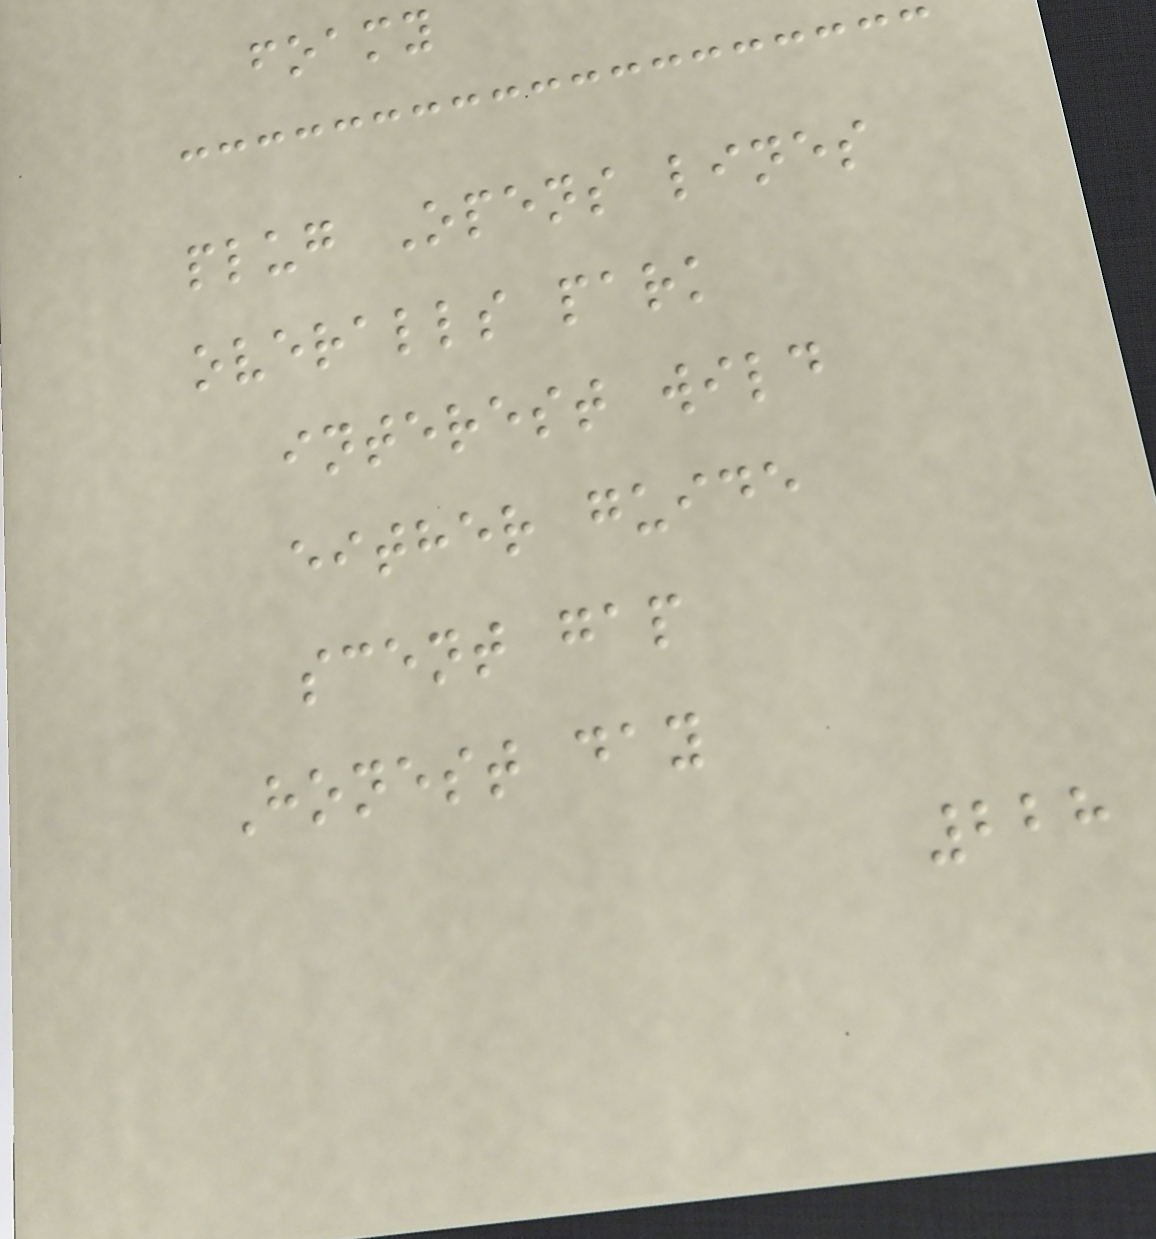foamy
plug Opens lines
overalls park
interest wild
either guide
scent gap
Honest day
228
